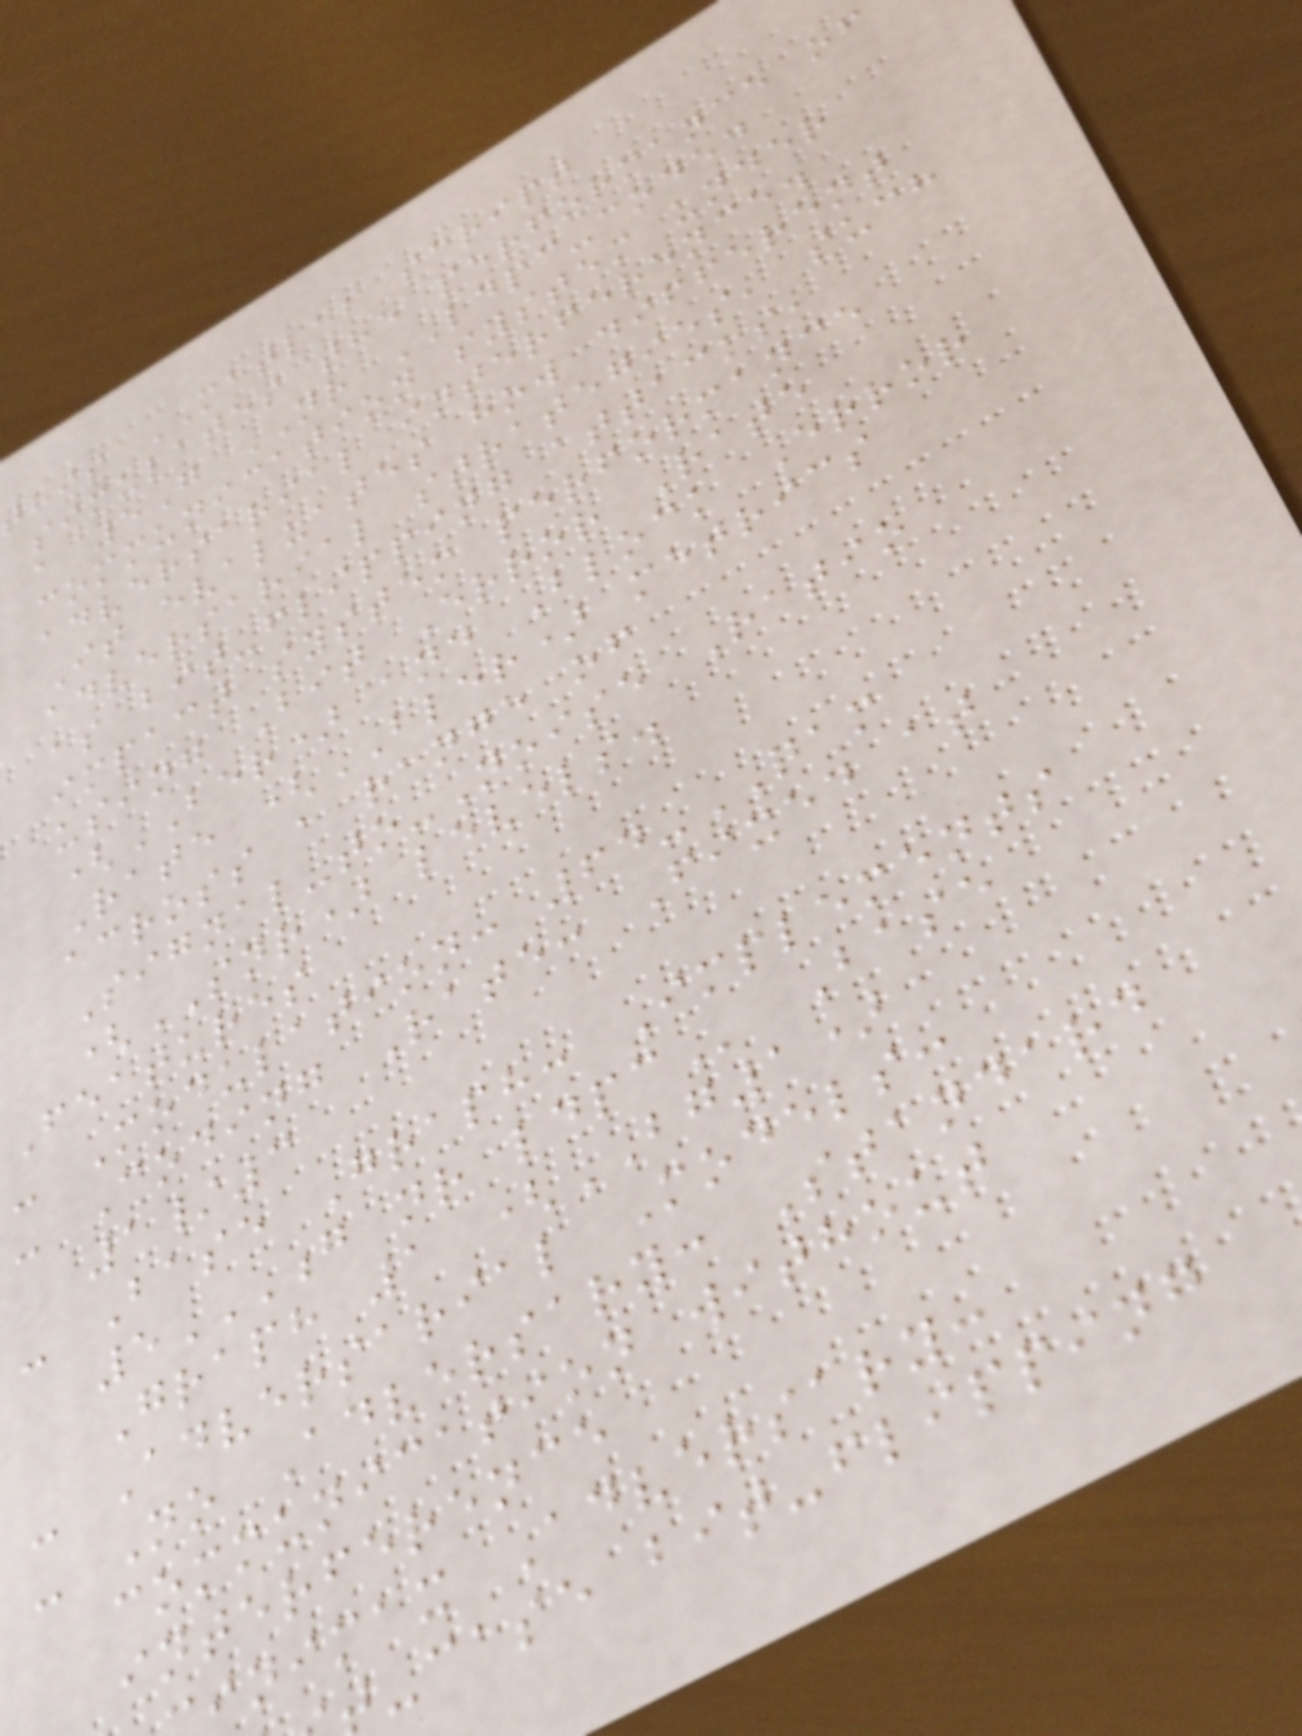this MATLAB script
simulates the performance of
a 5G NR LDPC-coded
communication system under
adversarial interference.
It evaluates how different
adversarial strategies, such
as bit-flipping attacks,
impact system performance
using Bit Error Rate
(BER) and Block Error
Rate (BLER) metrics
across a range of
Signal-to-Noise Ratio
(SNR) levels.
Features
- Modulation: 64-QAM
- Coding Rate: Fixed at
1/3
- Base Graph: Implements
5G NR LDPC Base
Graph 1 (BG1)
- Adversarial Models:
- No Adversary: Standard
communication without
interference
inimax Adversary:
-case bit-flipping
